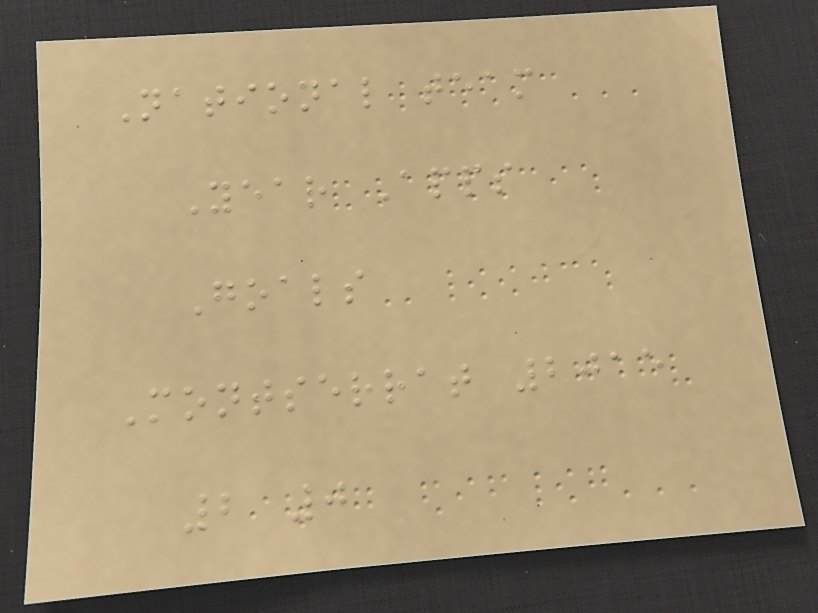National team
Year Apps
Goals
Montserrat 2015
2 0
